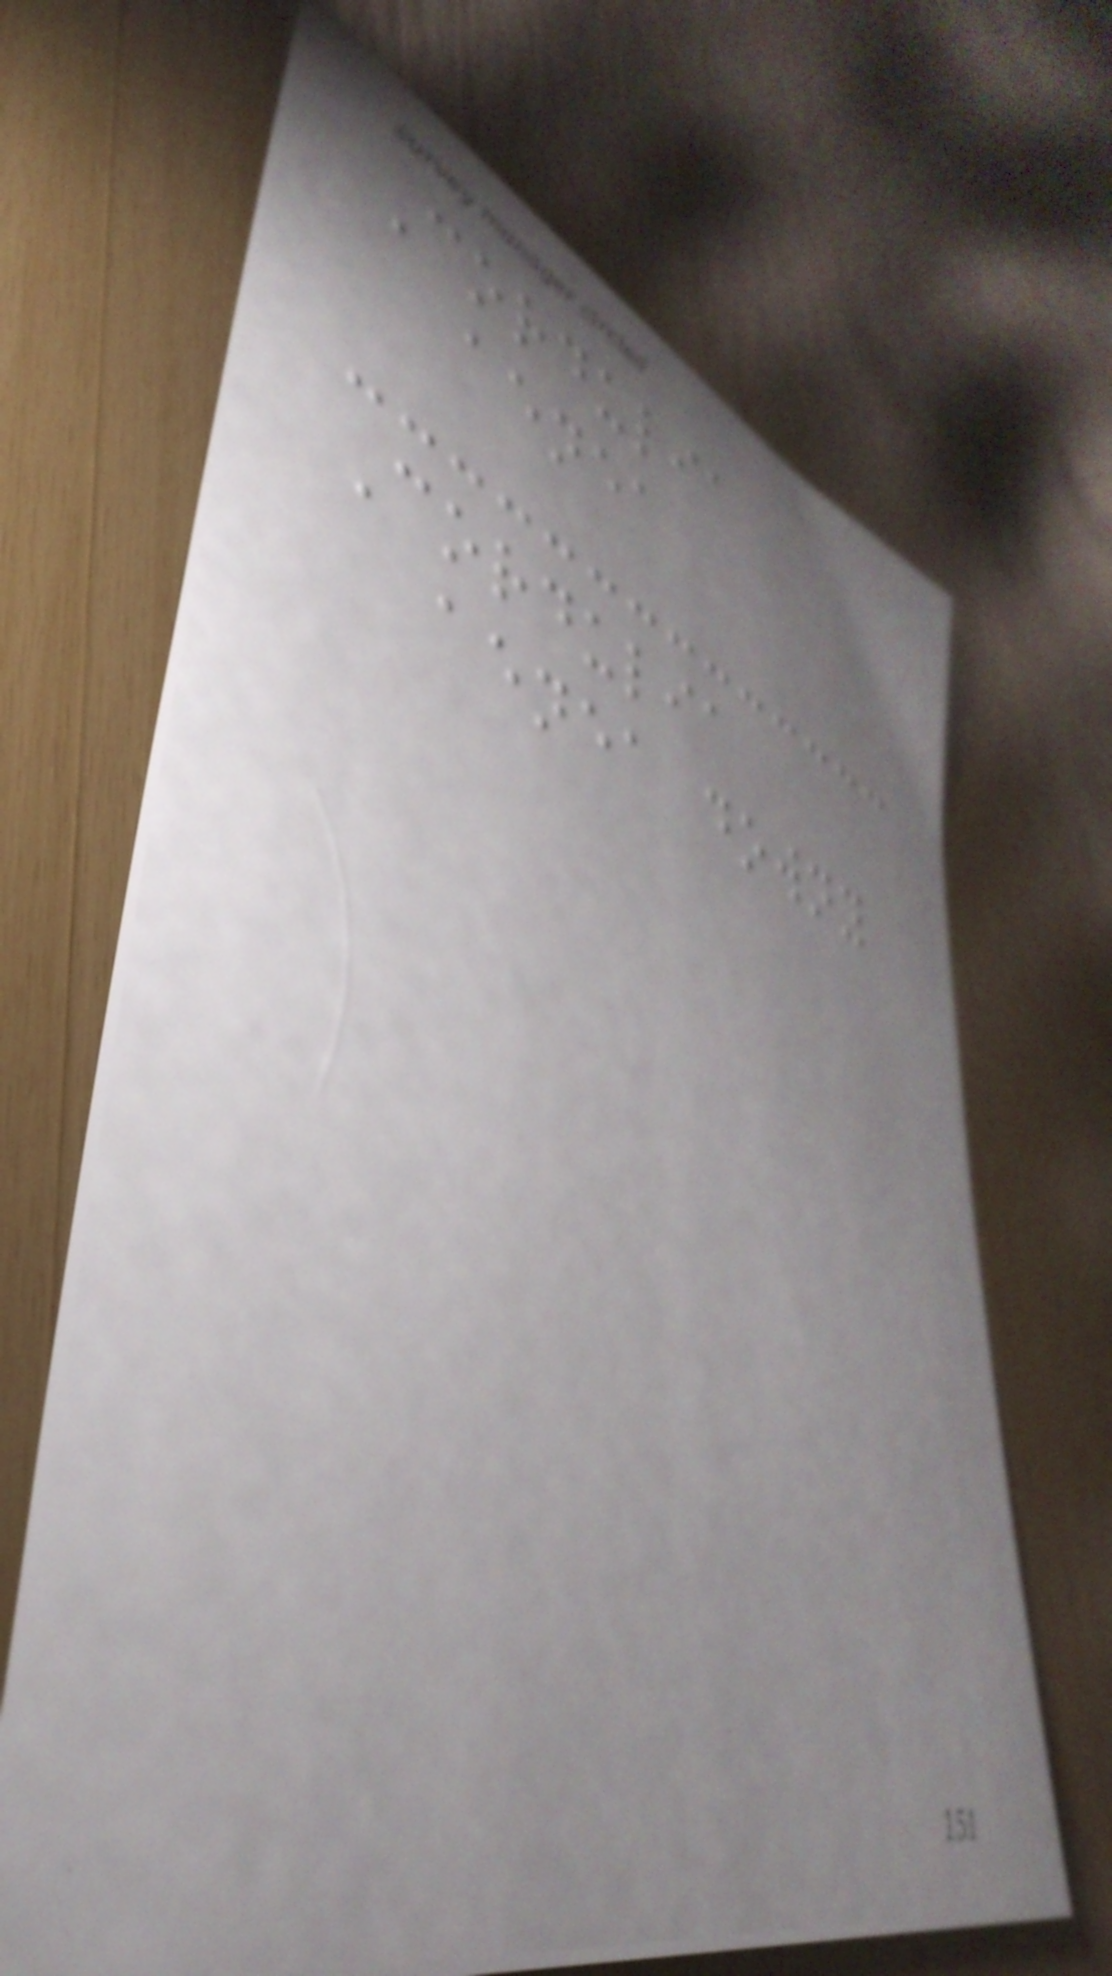Cordulia
aenea
Cordulia
aenea downy
